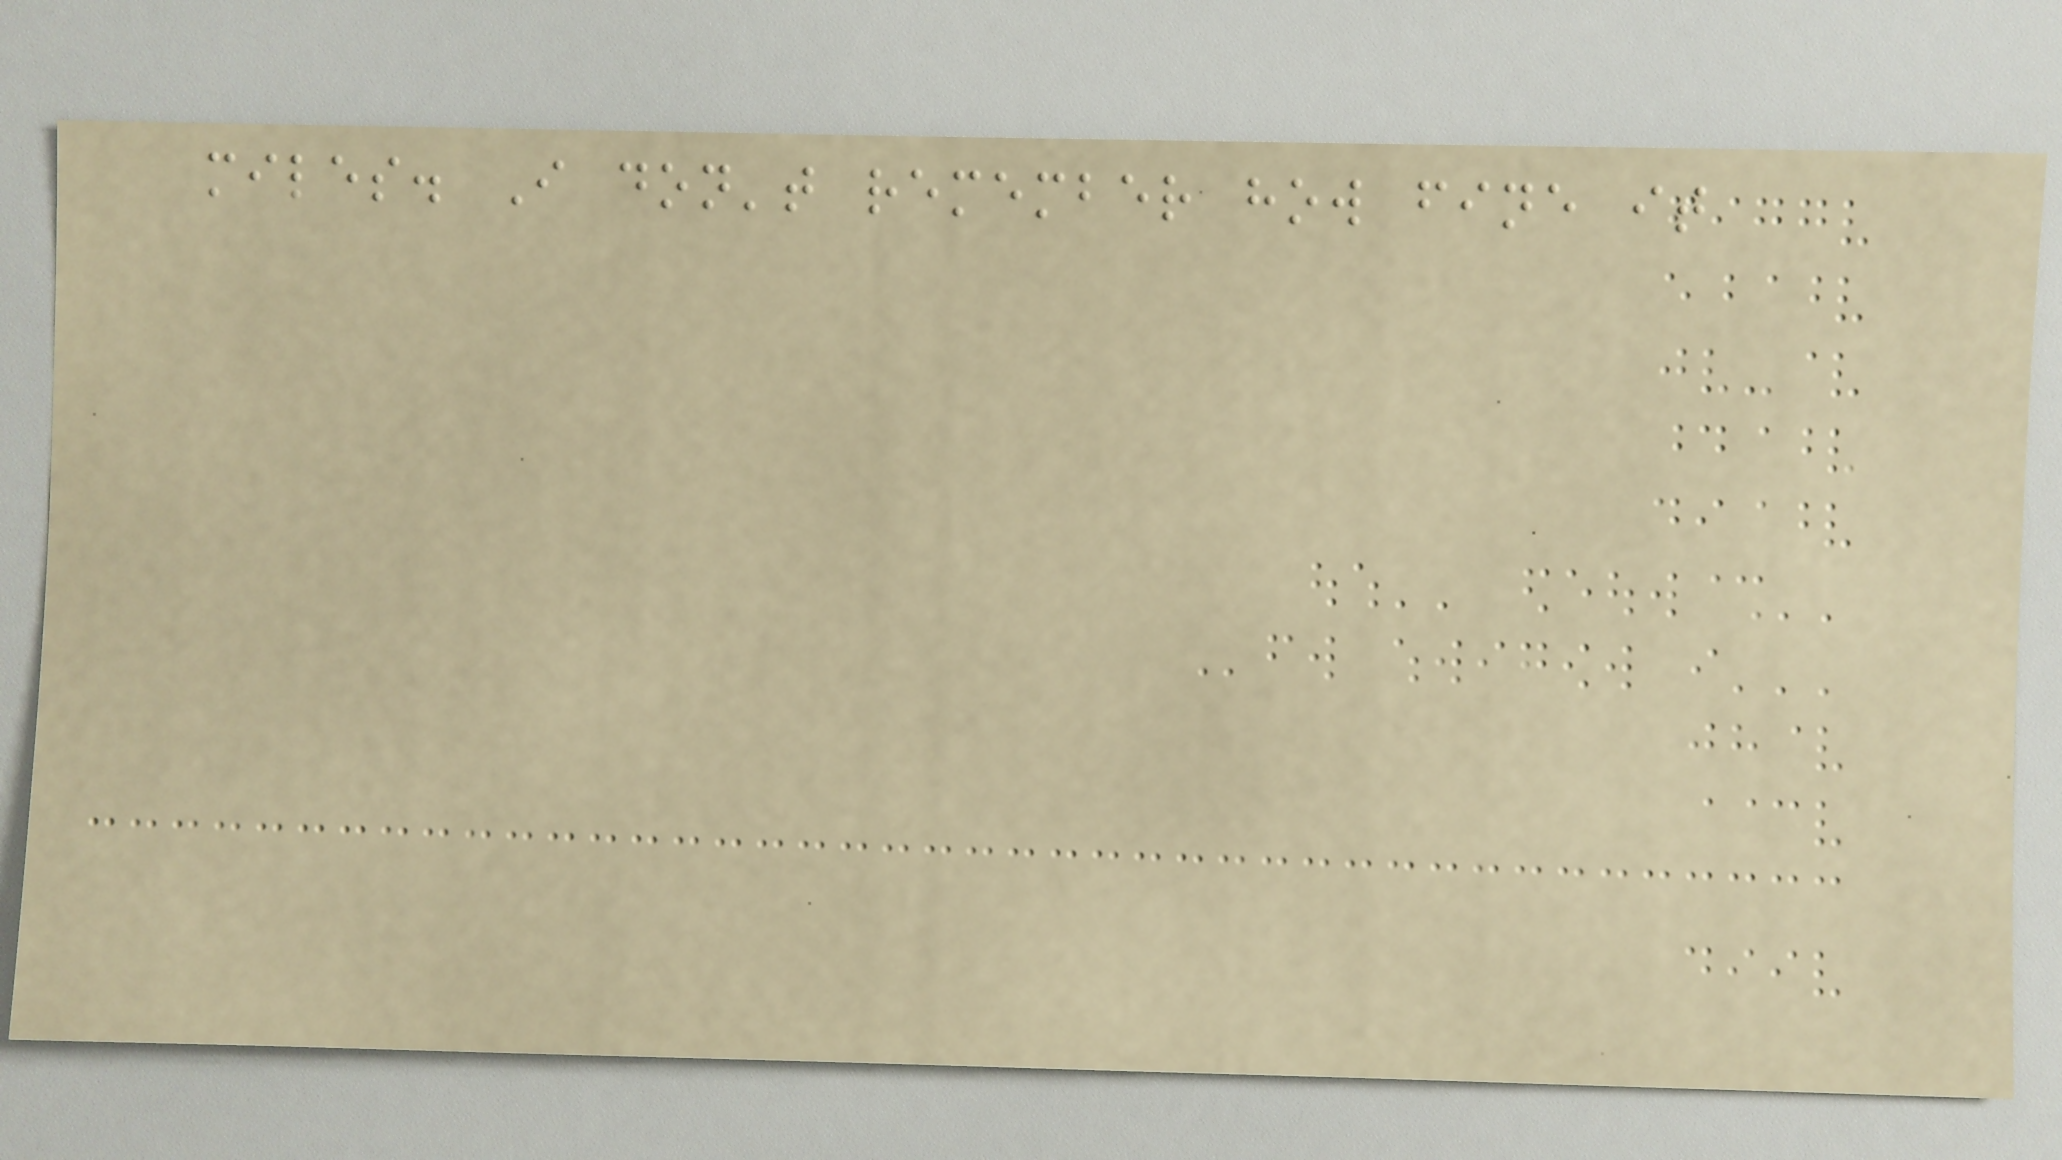miles. I don't remember how fine it
